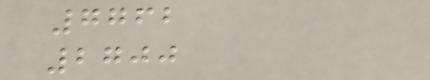7762
2700
